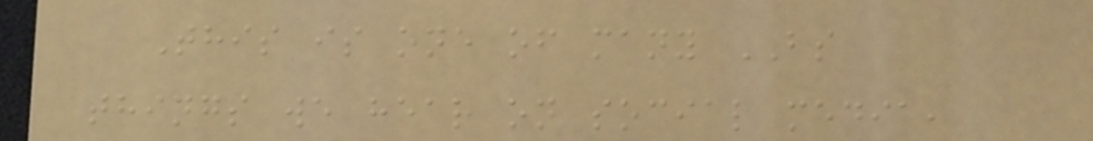This is one of many BS
things we hear on social media,
